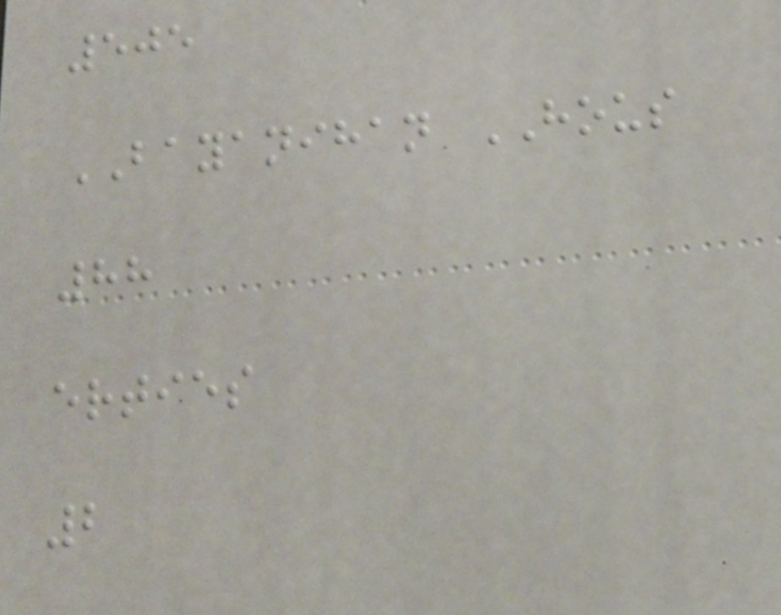505
BAYANIHAN HOUS
88
erties
2
